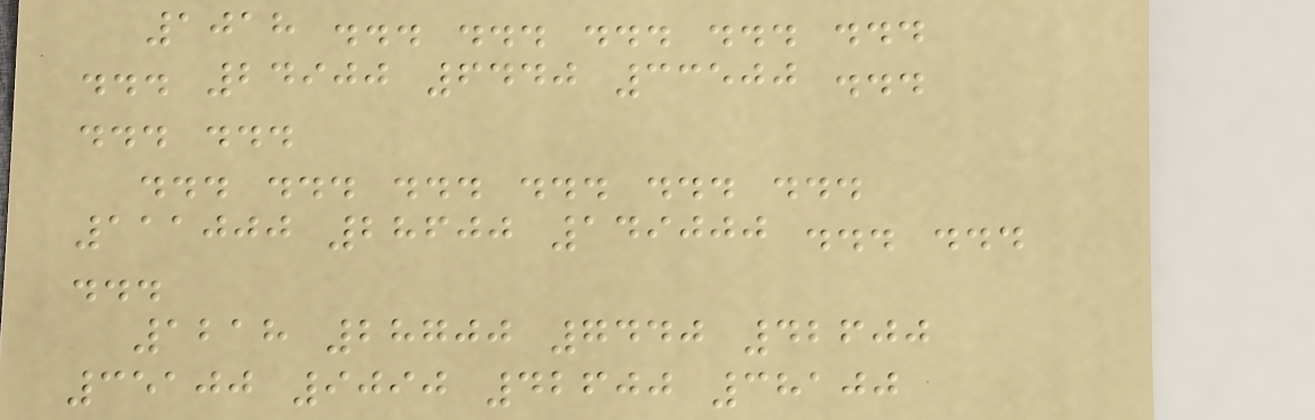1018 ... ... ... ... ...
... 24900 6440 33500 ...
... ...
... ... ... ... ... ...
111000 28600 149000 ... ...
...
1218 28700 7440 42600
35100 9090 42600 38100
